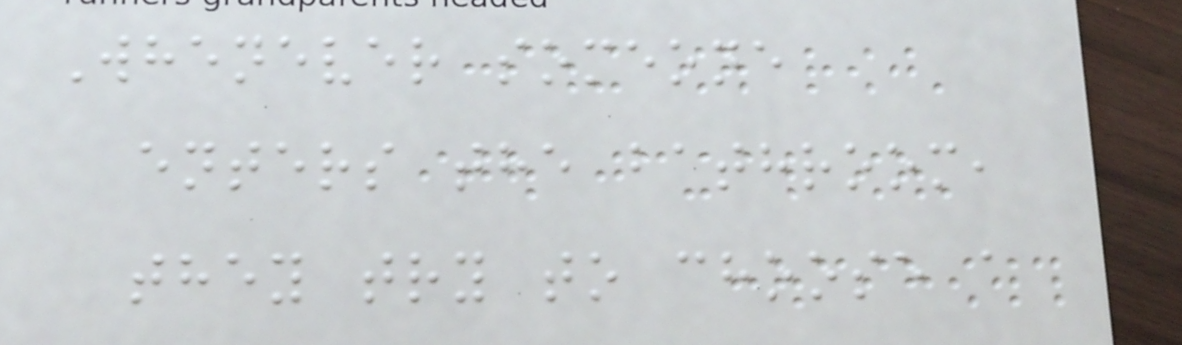Whenever someone
enters the bathroom,
they try to choose a
